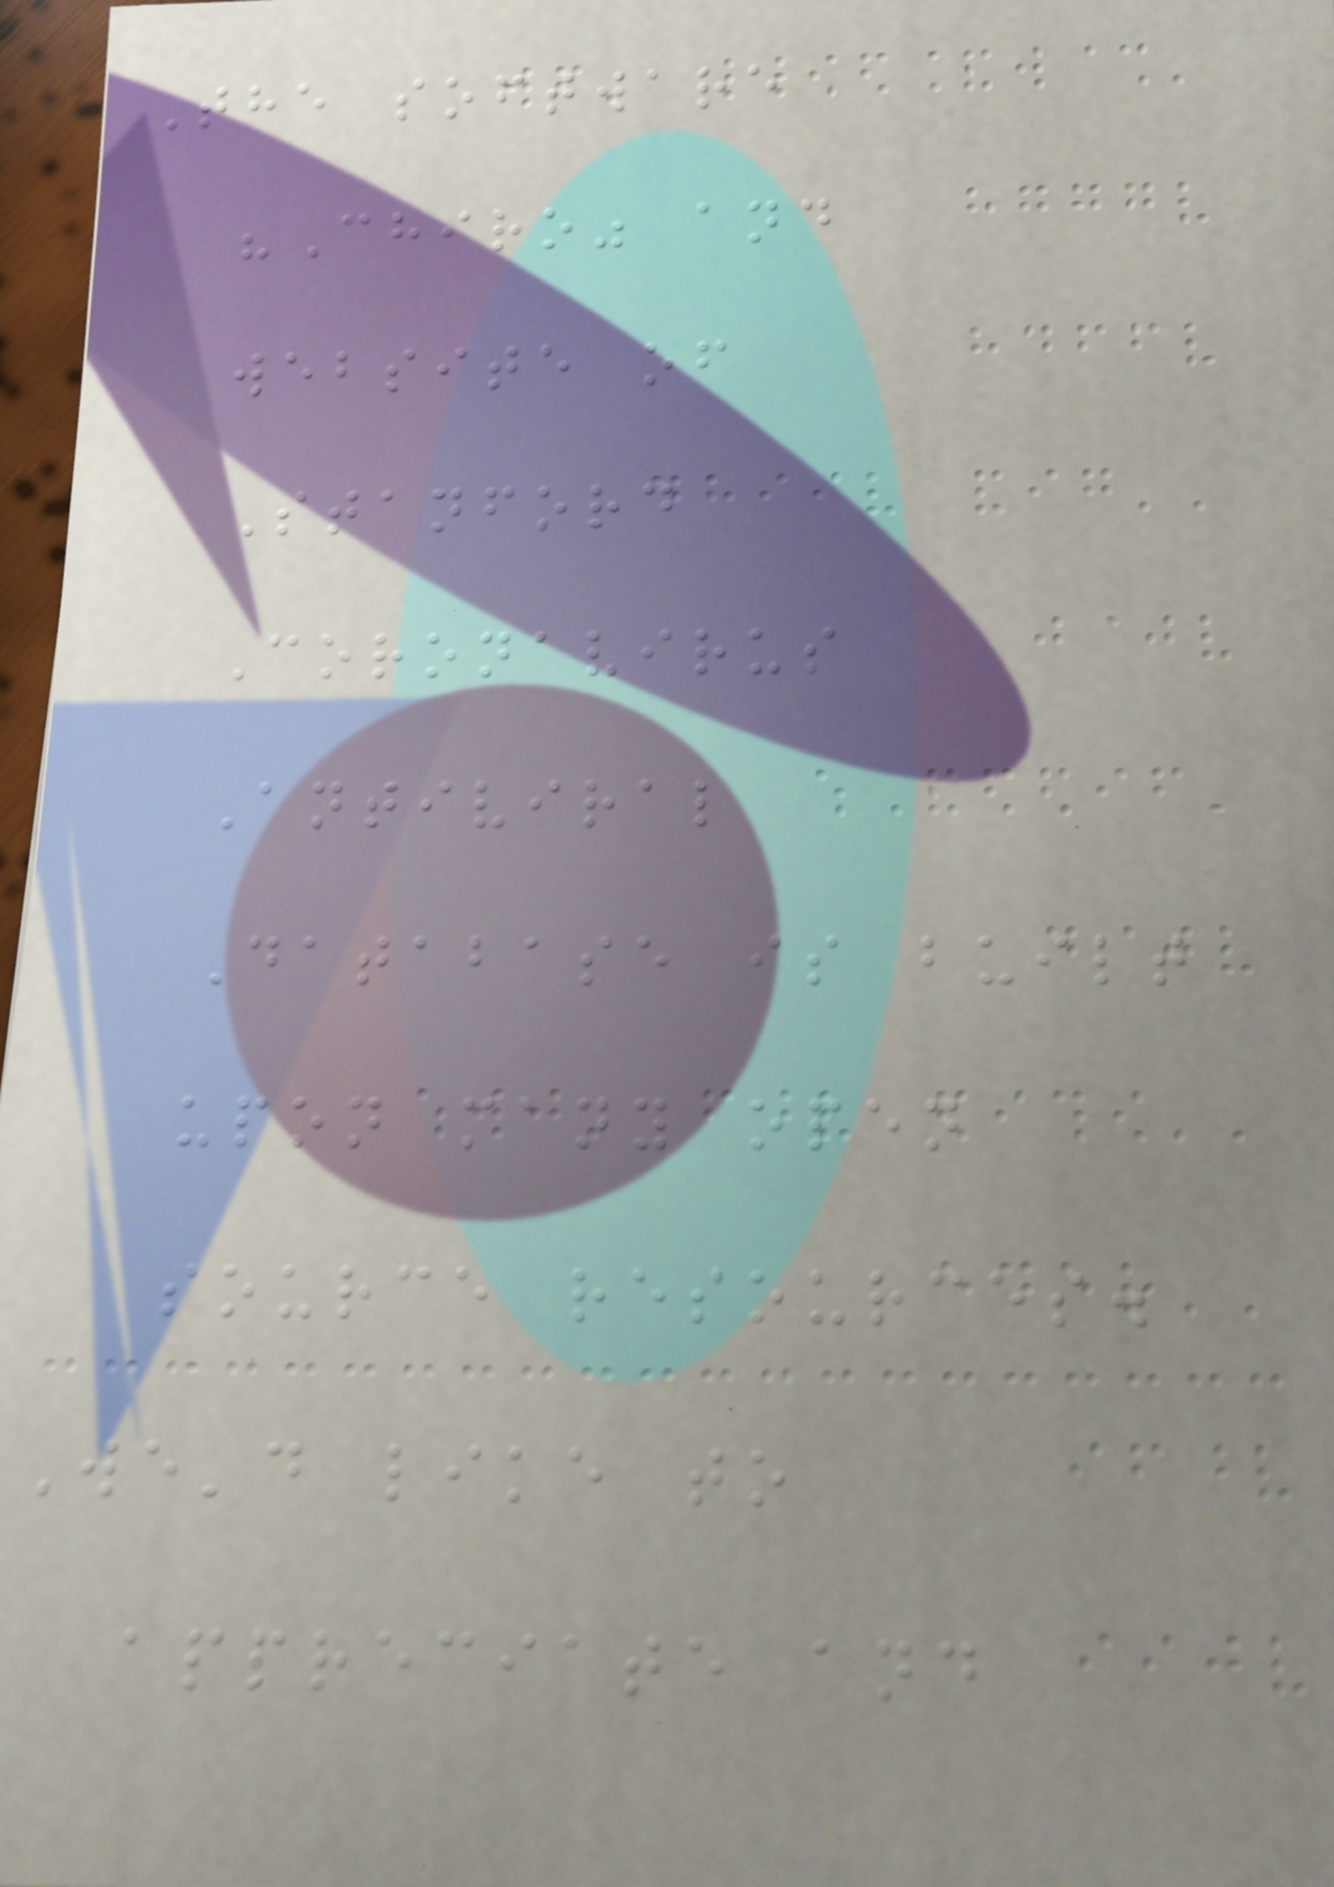The software
"Chiro" and
website of
Stanford
Coronavirus
Antiviral
Database is built
upon many open
source resources.
We'd like to
appreciate and
